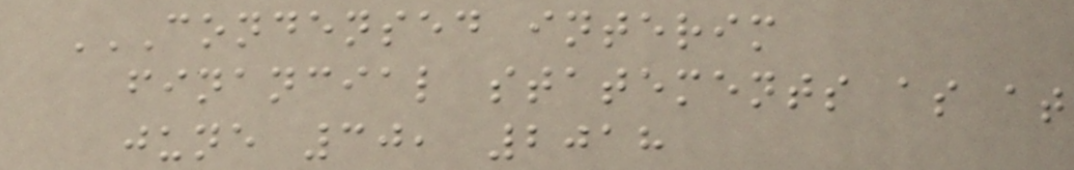CONDENSED INTERIM
FINANCIAL STATEMENTS AS AT
JUNE 30, 2018
